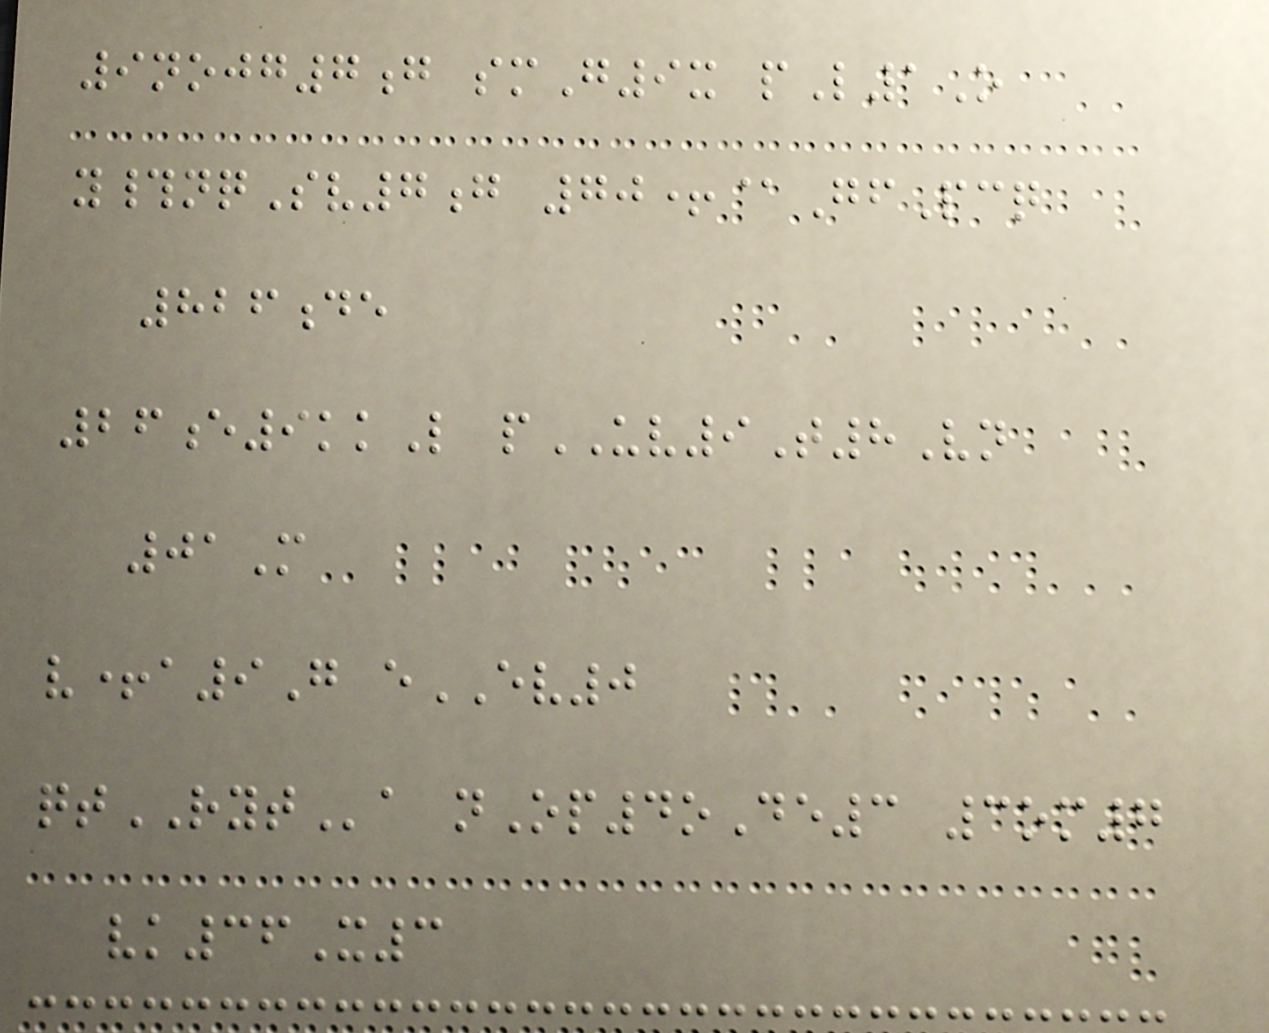9nojg7g smG9x pL1O
y#nqSv7g 70+@GfPcq
826de
26e9kkL pUV9T8Vn
01M
v+a9G eEV0
qtRYTa nOp4oDe3 3om7
vk36X3
